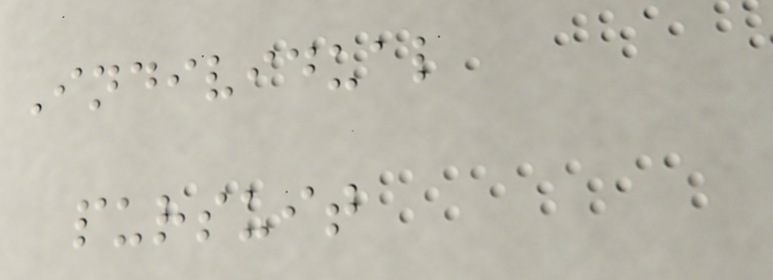Individual
pursuit
